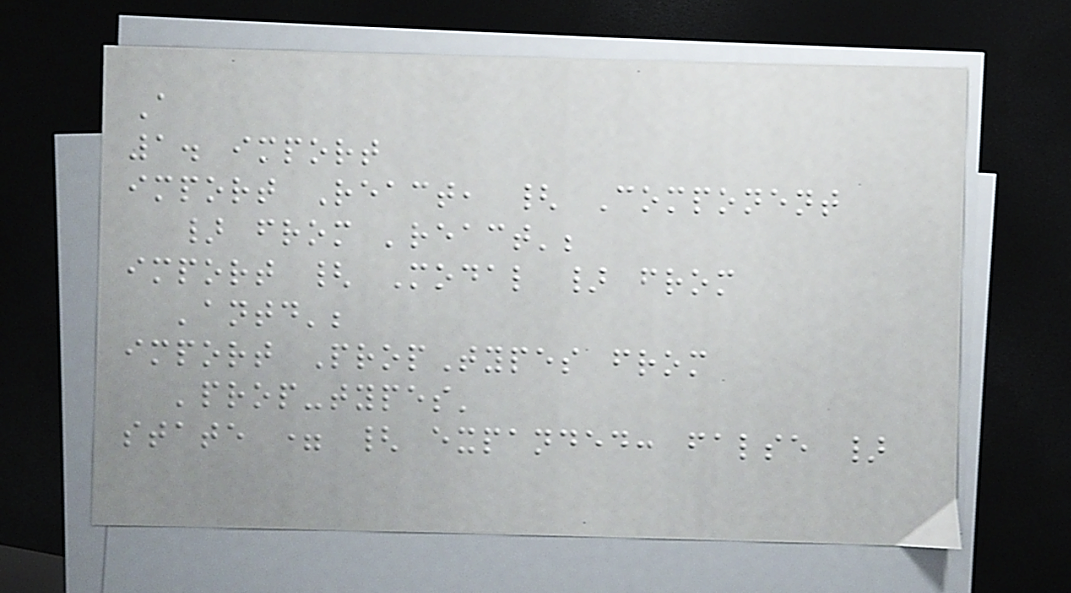A
1. import
import React, { Component
} from 'react';
import { Modal } from
'antd';
import PropTypes from
'prop-types'
state = { expanded: false }
